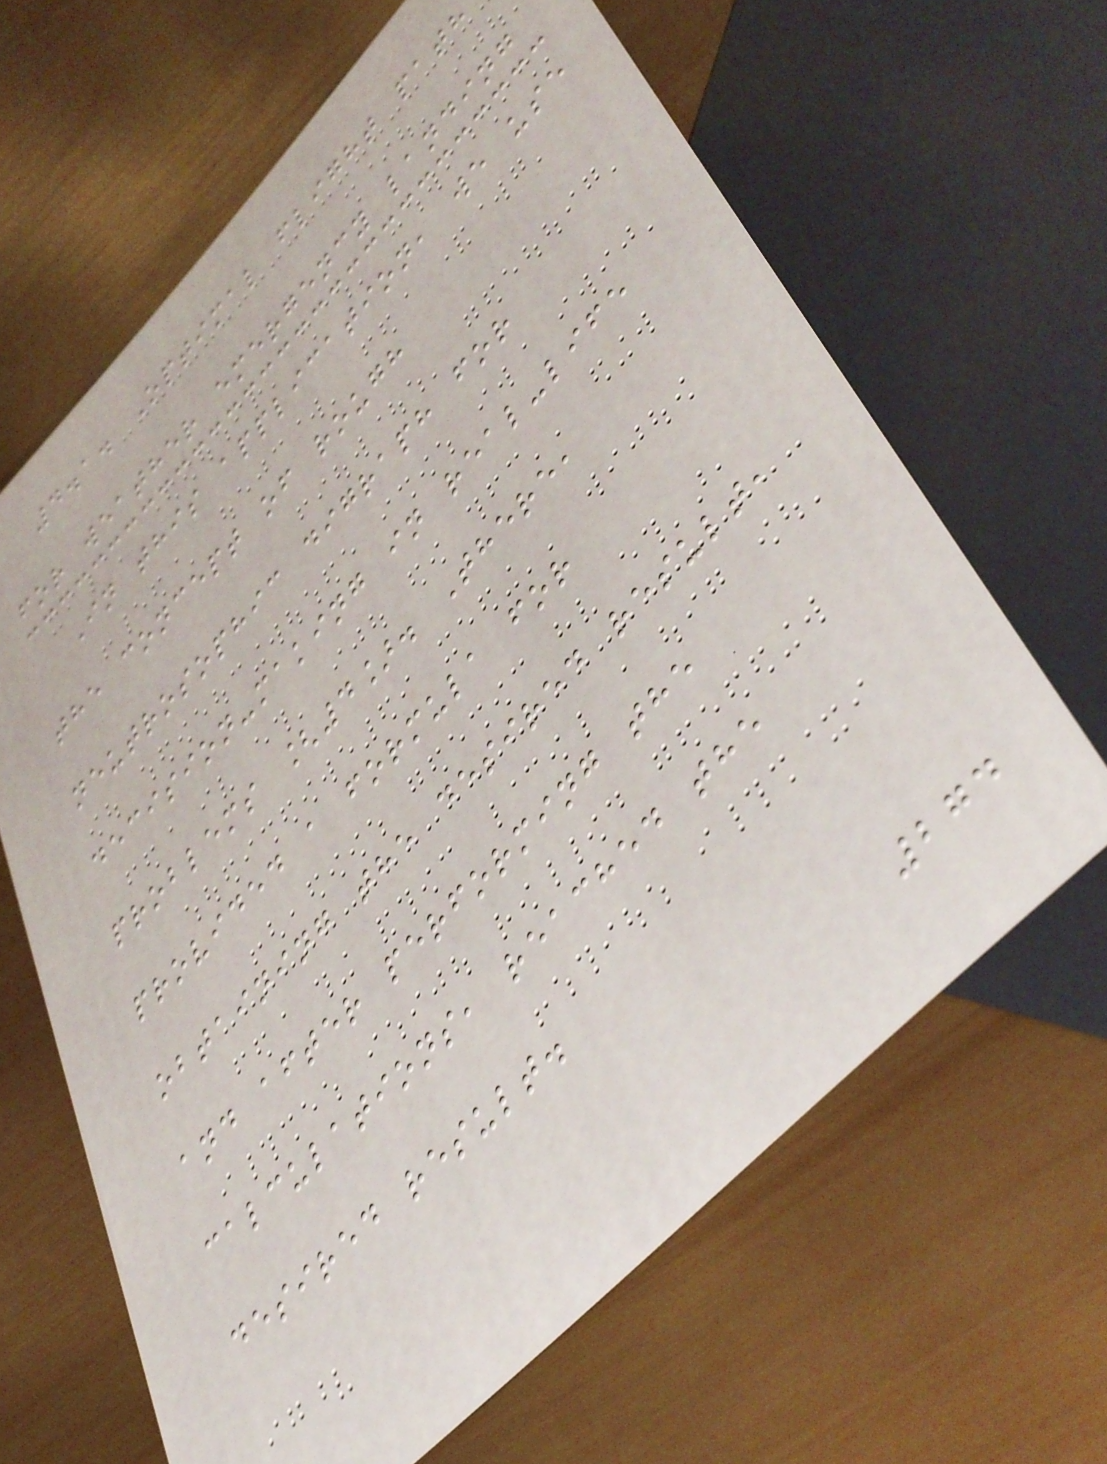4.1. Optimal flight path
for weather emergency landing
In this application, we use
the concept of rough
neutrosophic digraph for
decision-making in real-life
problems [4]. There,
provided a formula for
obtaining the desired result,
and after performing the
calculations, reached the
desired result.
274
